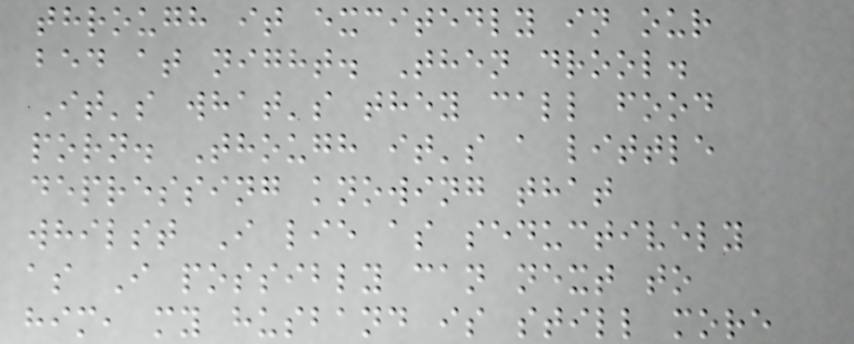through it excitedly in our
bed at night. Then drool.
It's what's they call food
porn. Though it's a little
depressing knowing that
whilst I lie as seductively
as I possibly can next to
him, my husband is still more
